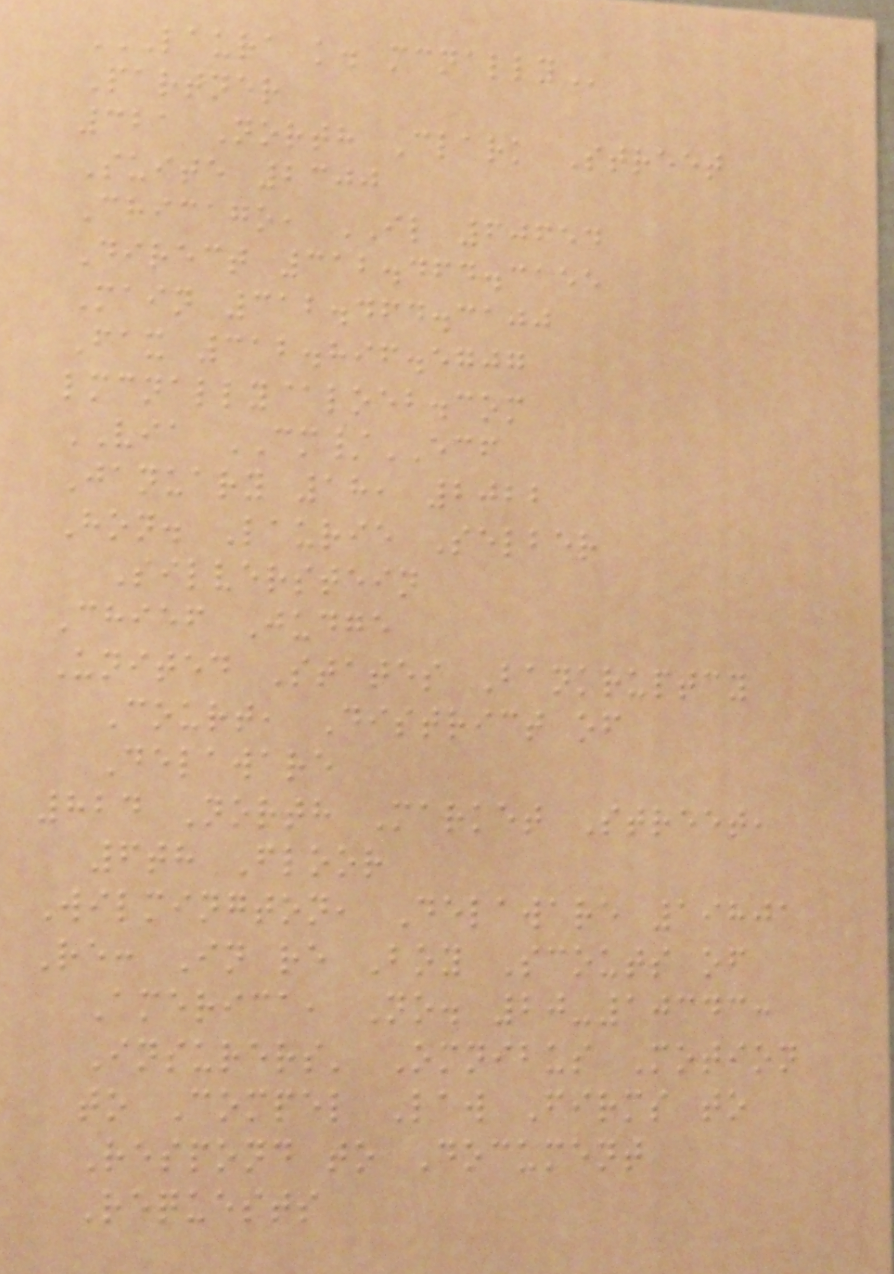LAURA K. MCNALLY
Partner
321 North Clark Street
Suite 2300
Chicago, IL 60654
Direct 312.464.3155
Main 312.464.3100
Fax 312.896.5707
lmcnally@loeb.com
VIA CM/ECF
January 18, 2022
Hon. Laurie Selber
Silverstein
Chief Judge
United States Bankruptcy
Court, District of
Delaware
824 North Market Street,
6th Floor
Wilmington, Delaware 19801
Re: In re Boy Scouts of
America, No. 20-10343:
Insurers' Omnibus Motion
to Compel Law Firms to
Respond to Document
Requests
